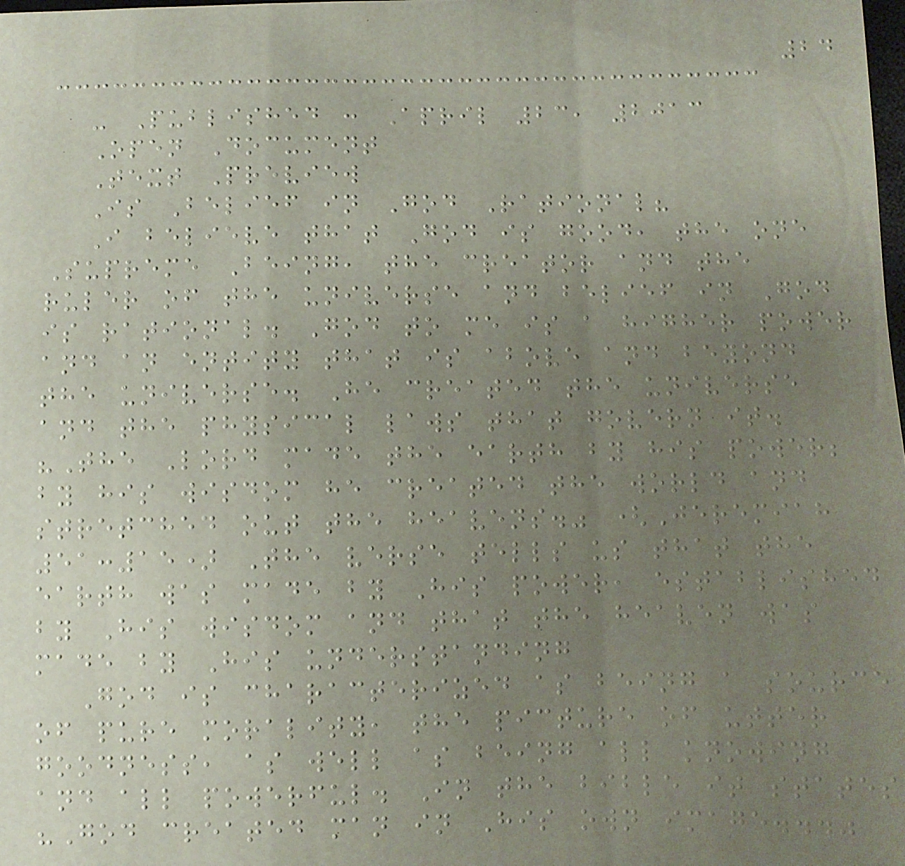24
- Published : April 23, 2013
Open Document
Text Preview
Is Belief in God Rational?
I believe that God is good, the one
Supreme Being, the creator and the
ruler of the universe and belief in God
is rational. God to me is a higher power
and an entity that is above and beyond
the universe. He created the universe
and the physical laws that govern it.
"The Lord made the earth by his power;
by his wisdom he created the world and
stretched out the heavens." (Jeremiah
51:15) The verse tells us that the
earth was made by His power, established
by His wisdom and that the heaven was
made by His understanding
God is characterized as being a source
of pure morality, the picture of utter
goodness, as well as being all knowing
and all powerful. In the bible it states
"God created man in His own image..."
